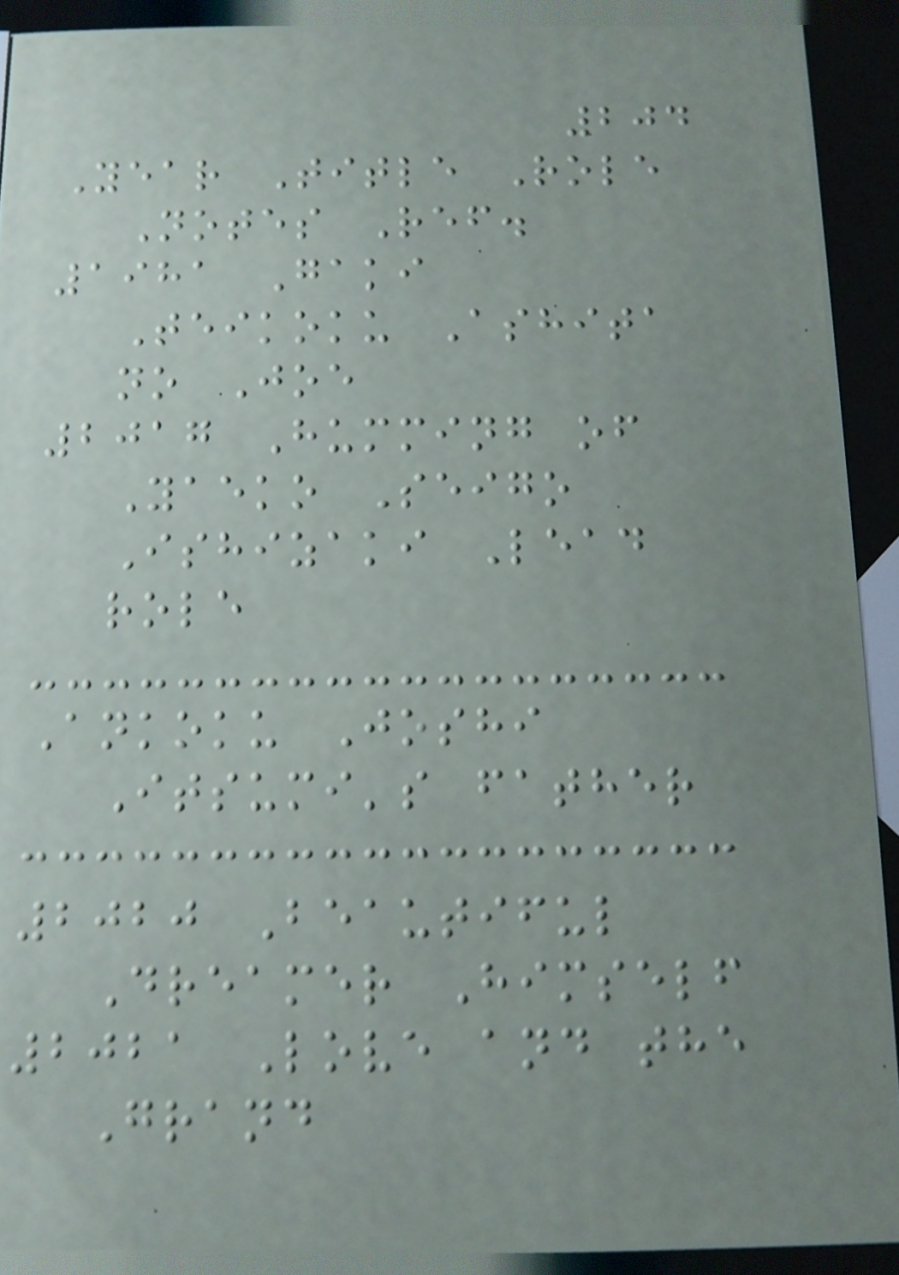204
Year Title Role
Notes Ref.
1981 Gaki
Teikoku Ashita
no Joe
2017 Humming of
Yaeko Seigo
Ishizaki Lead
role
Ankoku Joshi
Itsumi's father
2020 Beautiful
Dreamer Himself
2021 Love and the
Grand
